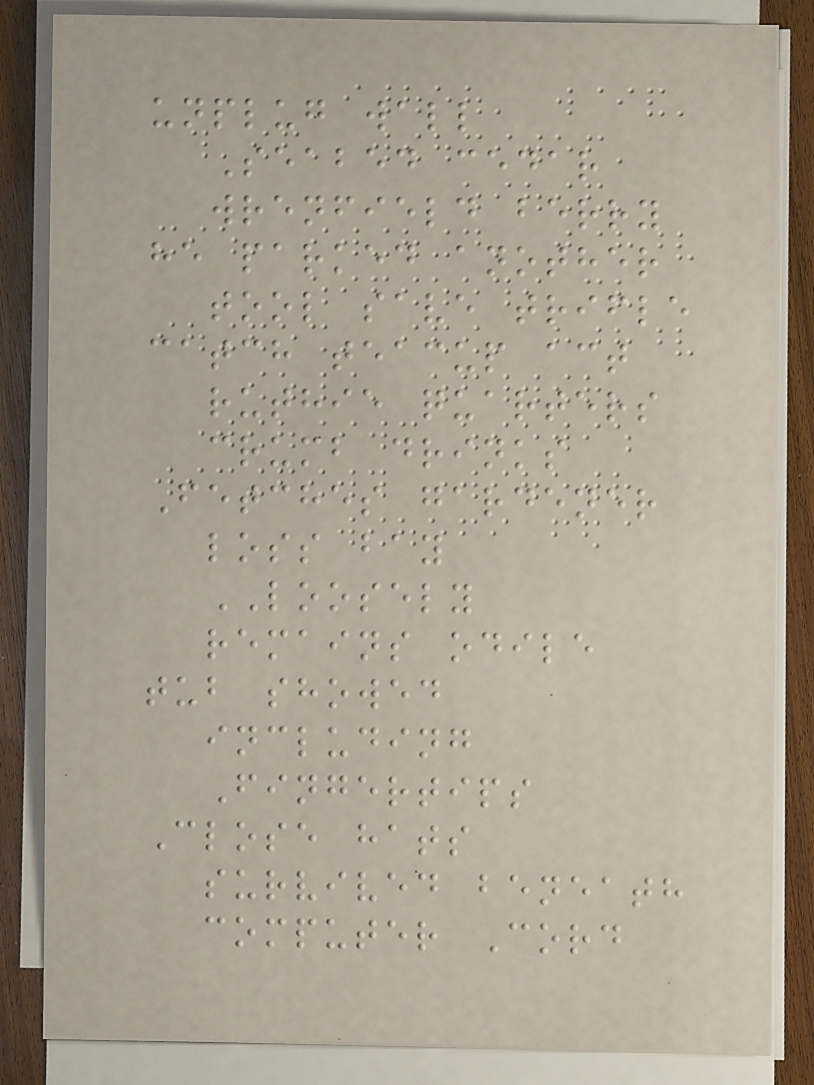unplug wall
Seabed cedar
wrenfield berry
he parked another
tool save trifle
catch teacup act
ruthie quarters
crumb drinks
Fetches gardener
loss bay
LOOSELY
remains odile
tub showed
including
Fingertips
Close hats
survived beneath
computer Cord
